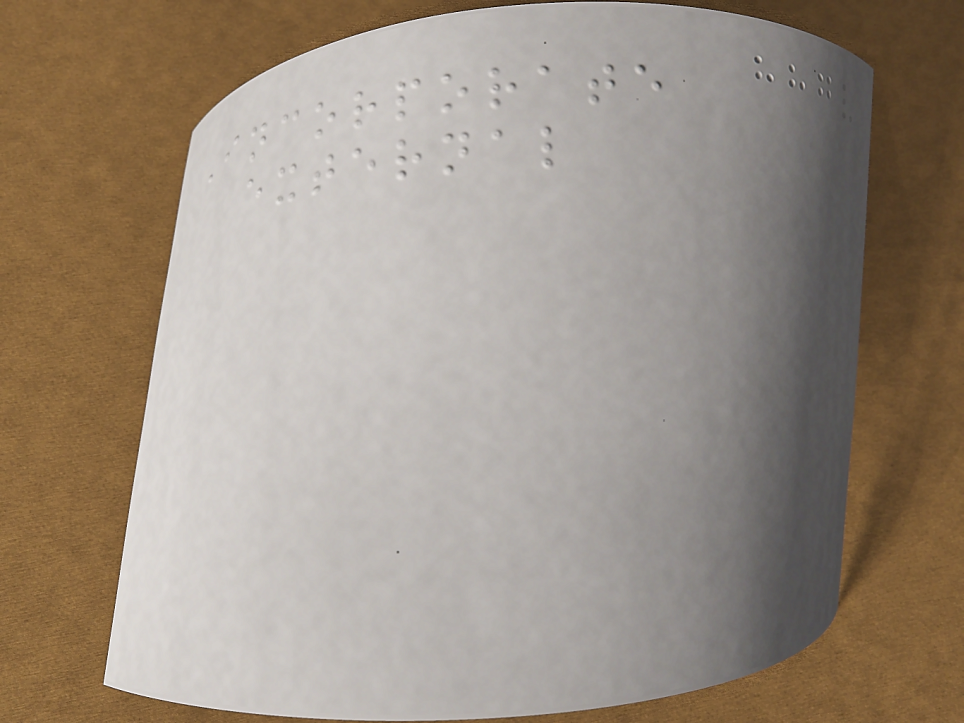Incorporate
external
